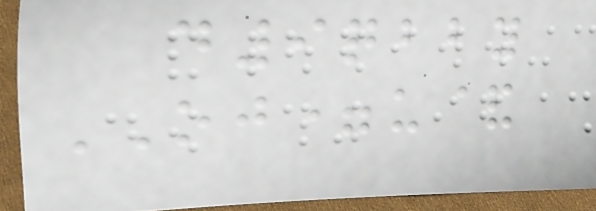d9qbby
OJ=u&
